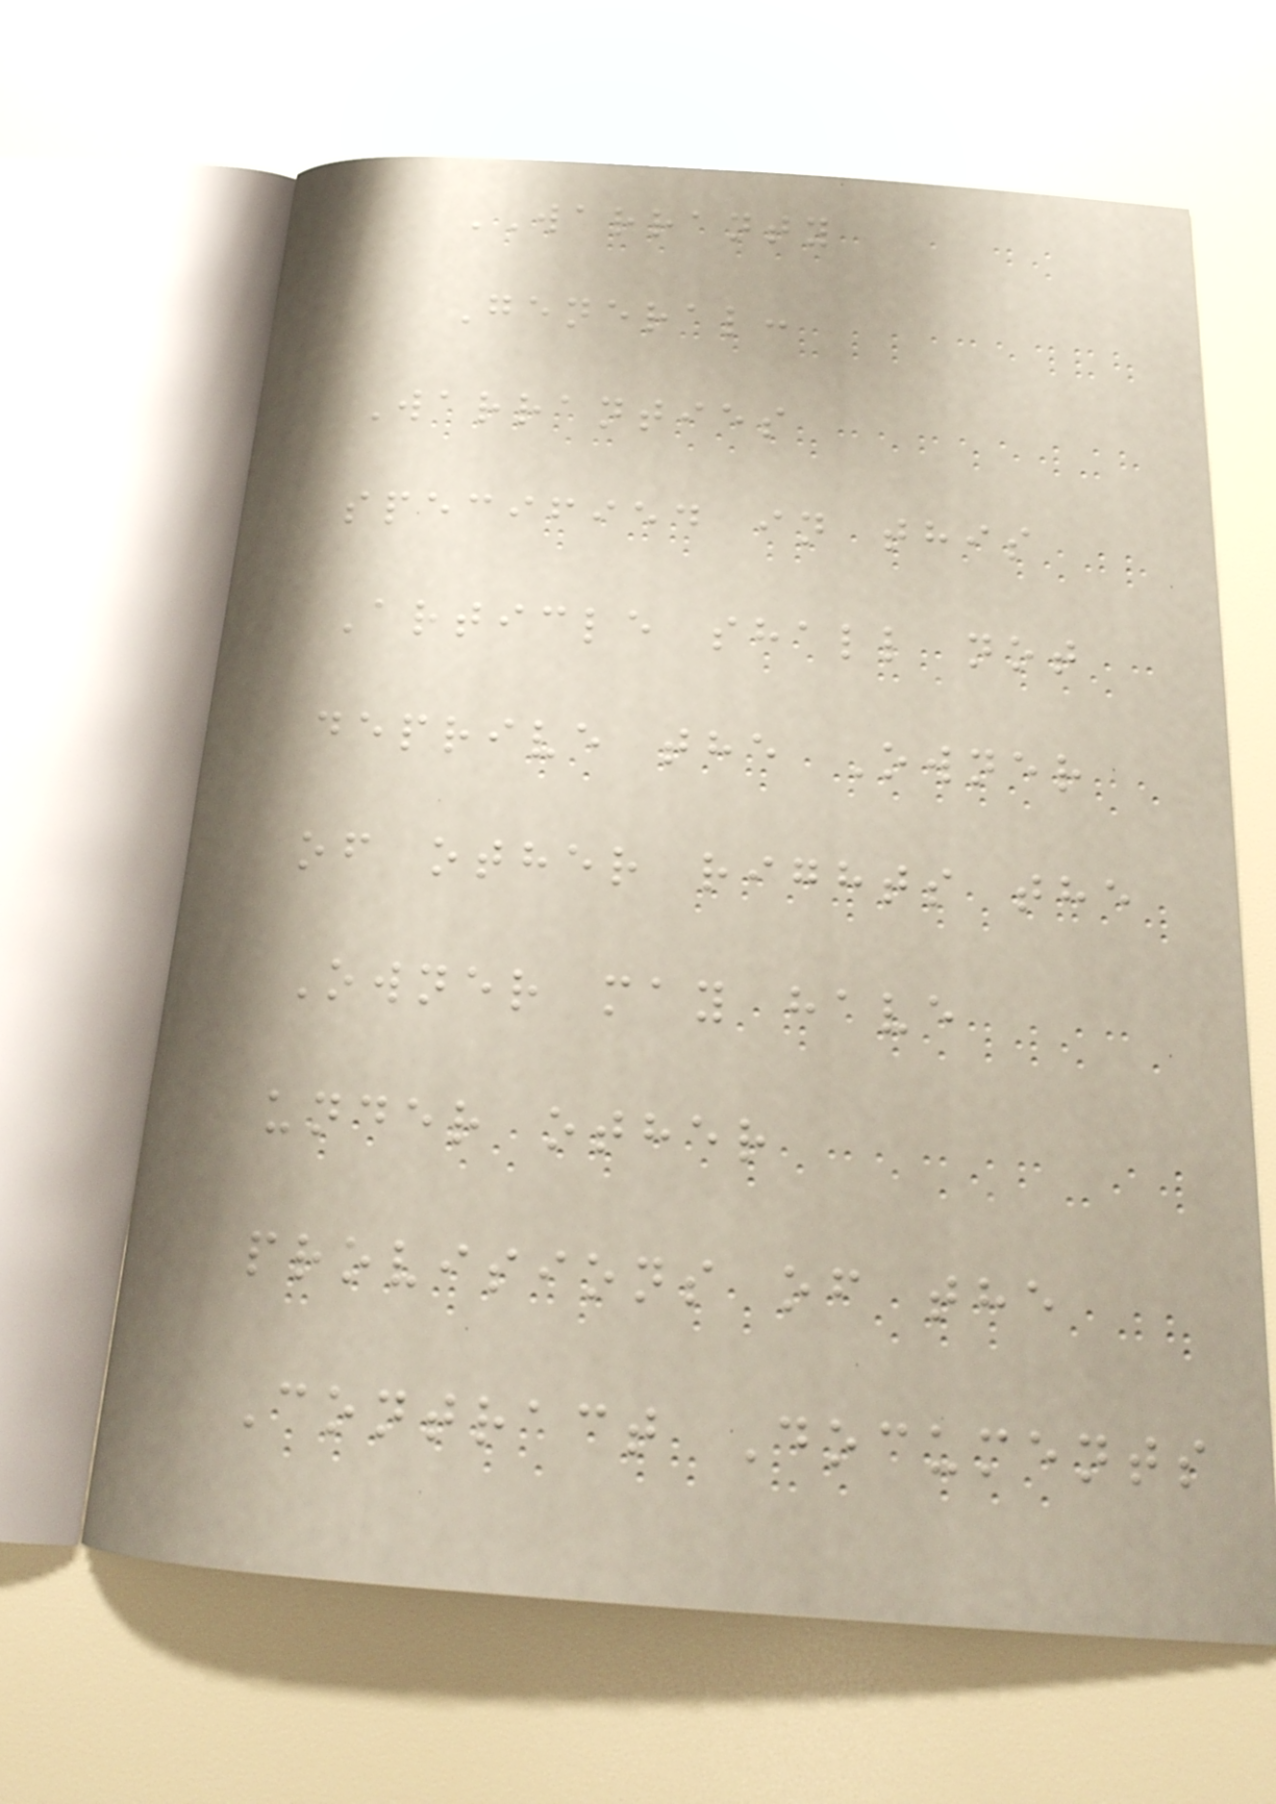WARRANTY
General:
Warranties
specified in this
Article shall not
deprive the Owner
of other rights the
Owner may have
under other
provisions of the
Contract Documents
